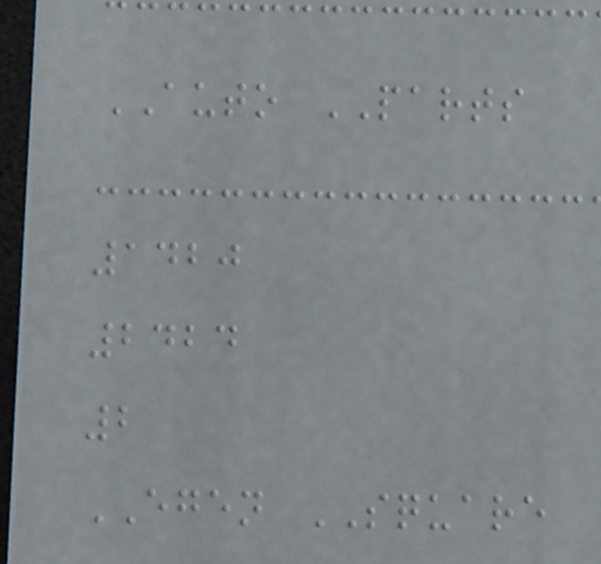AUTO PARTS
1420
2424
2
EGEN SQUARE
